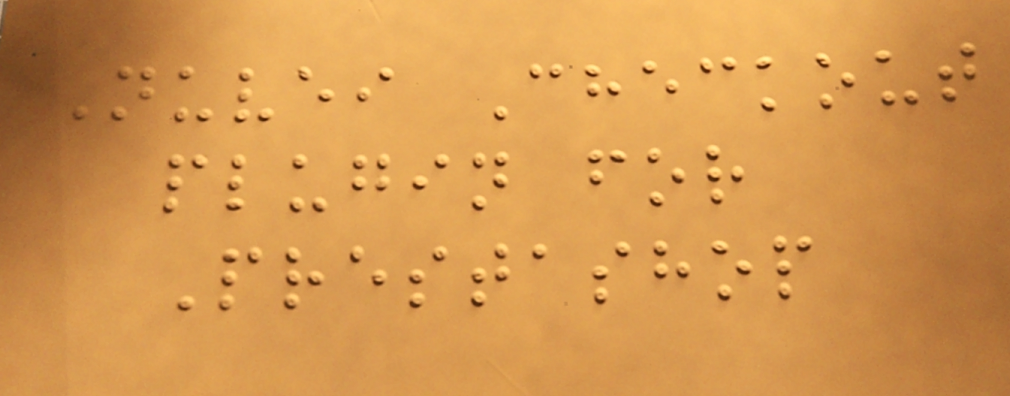Nuvei Checkout
plugin for
Prestashop
